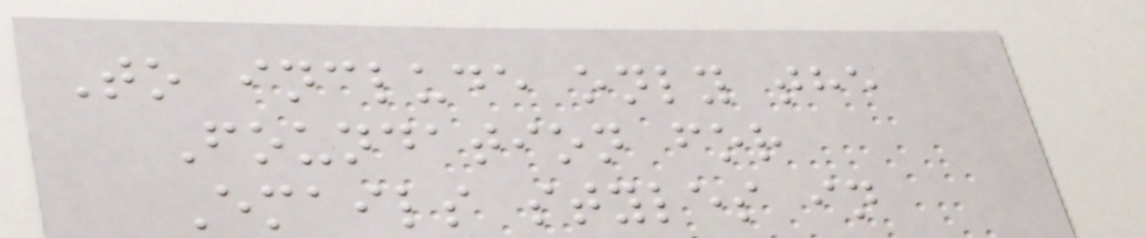To include only the
Foundation for
Emails styles in
